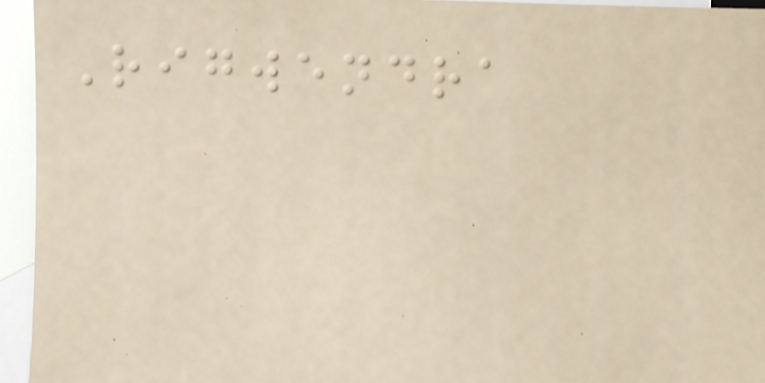Rigwendra
